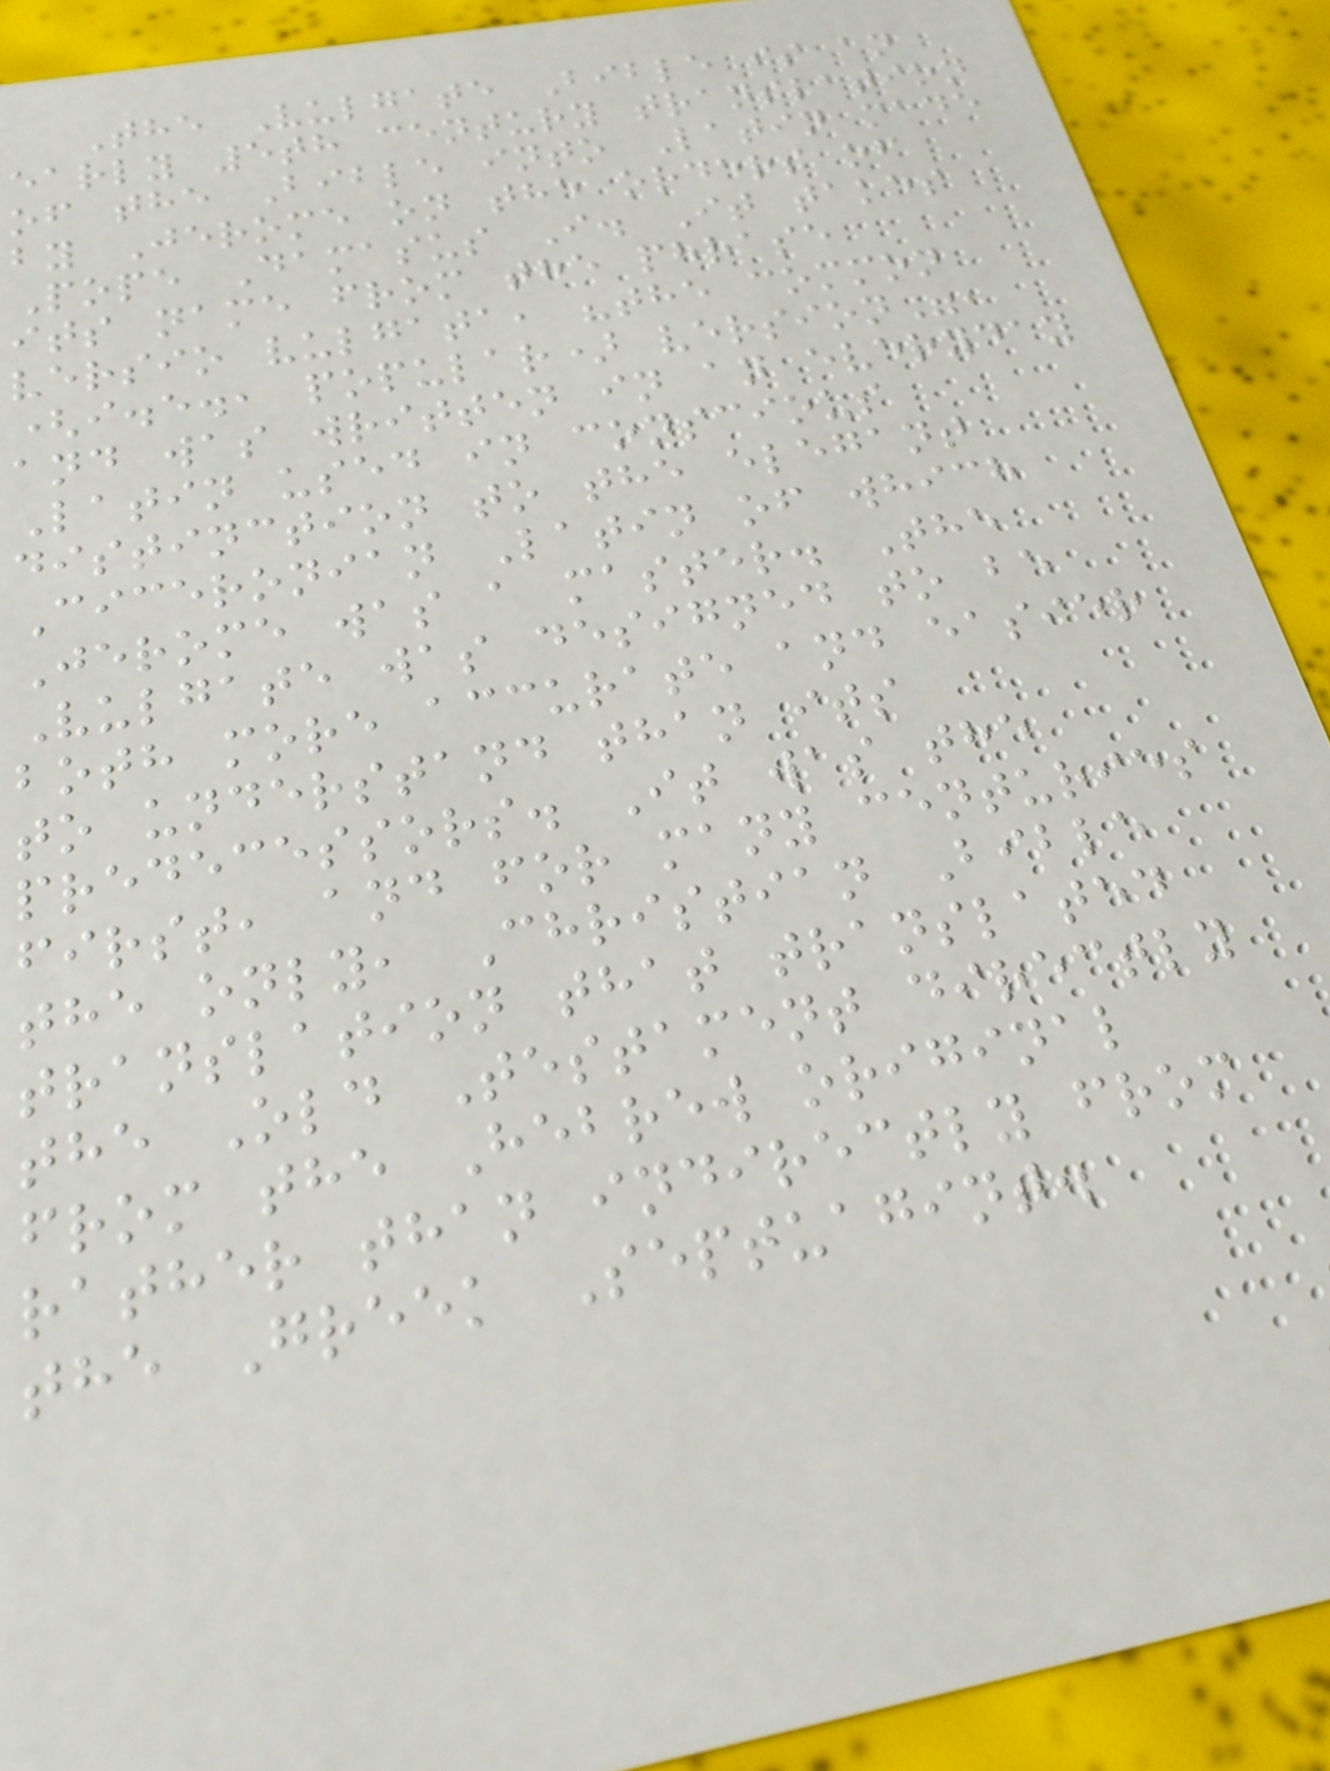The Vulgate Bible is an
early 5th century translation
of the Bible into Latin made
by Jerome on the orders of
Pope Damasus I. It takes
its name from the phrase
versio vulgata, "the common
(i.e., popular) version",
and was written in an everyday
Latin used in conscious
distinction to the elegant
Ciceronian Latin of which
Jerome was a master. The
Vulgate was designed to be
both more accurate and easier
to understand than its
predecessors. It was the
first, and for many centuries
the only, Christian Bible
translation that translated
the Old Testament directly
from the Hebrew original
rather than indirectly from
the Greek Septuagint.
